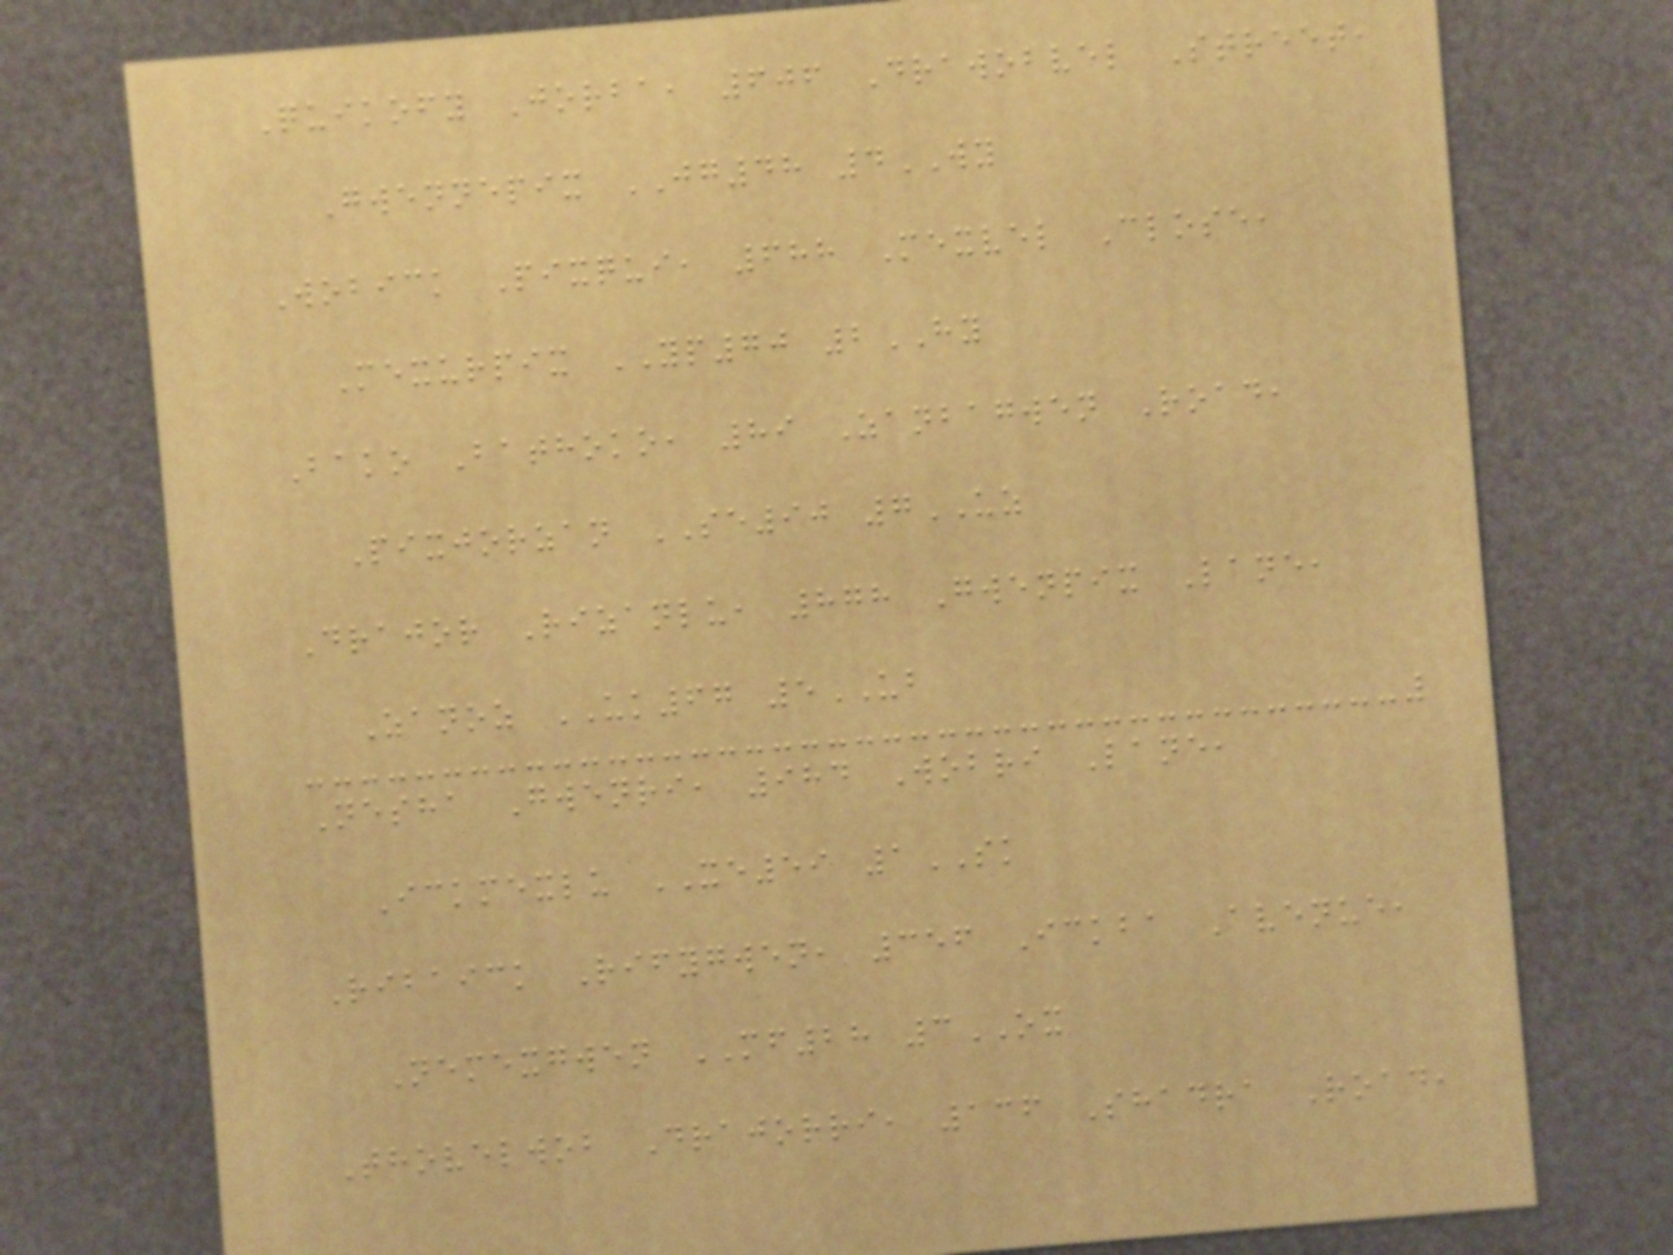Quikofy Jorba, 606 Drawobvel Street,
Gwennepix JG48 4WY
Wobick Pixqui, 688 Mexvel Close,
Mexurpix YP70 2HY
Bako Bathoko, 89 Zanbagwen Road,
Pixjorzan SE90 7UZ
Drajor Rizanlu, 878 Gwenpix Lane,
Zanoz UK67 5UB
Nesha Gwenri, 984 Wobri Lane,
Ickmexlu XE59 1SK
Ribaick Rifygwen, 356 Ickba Avenue,
Nemexgwen MF28 3OX
Thovelwob Drajorri, 136 Shadra Road,
